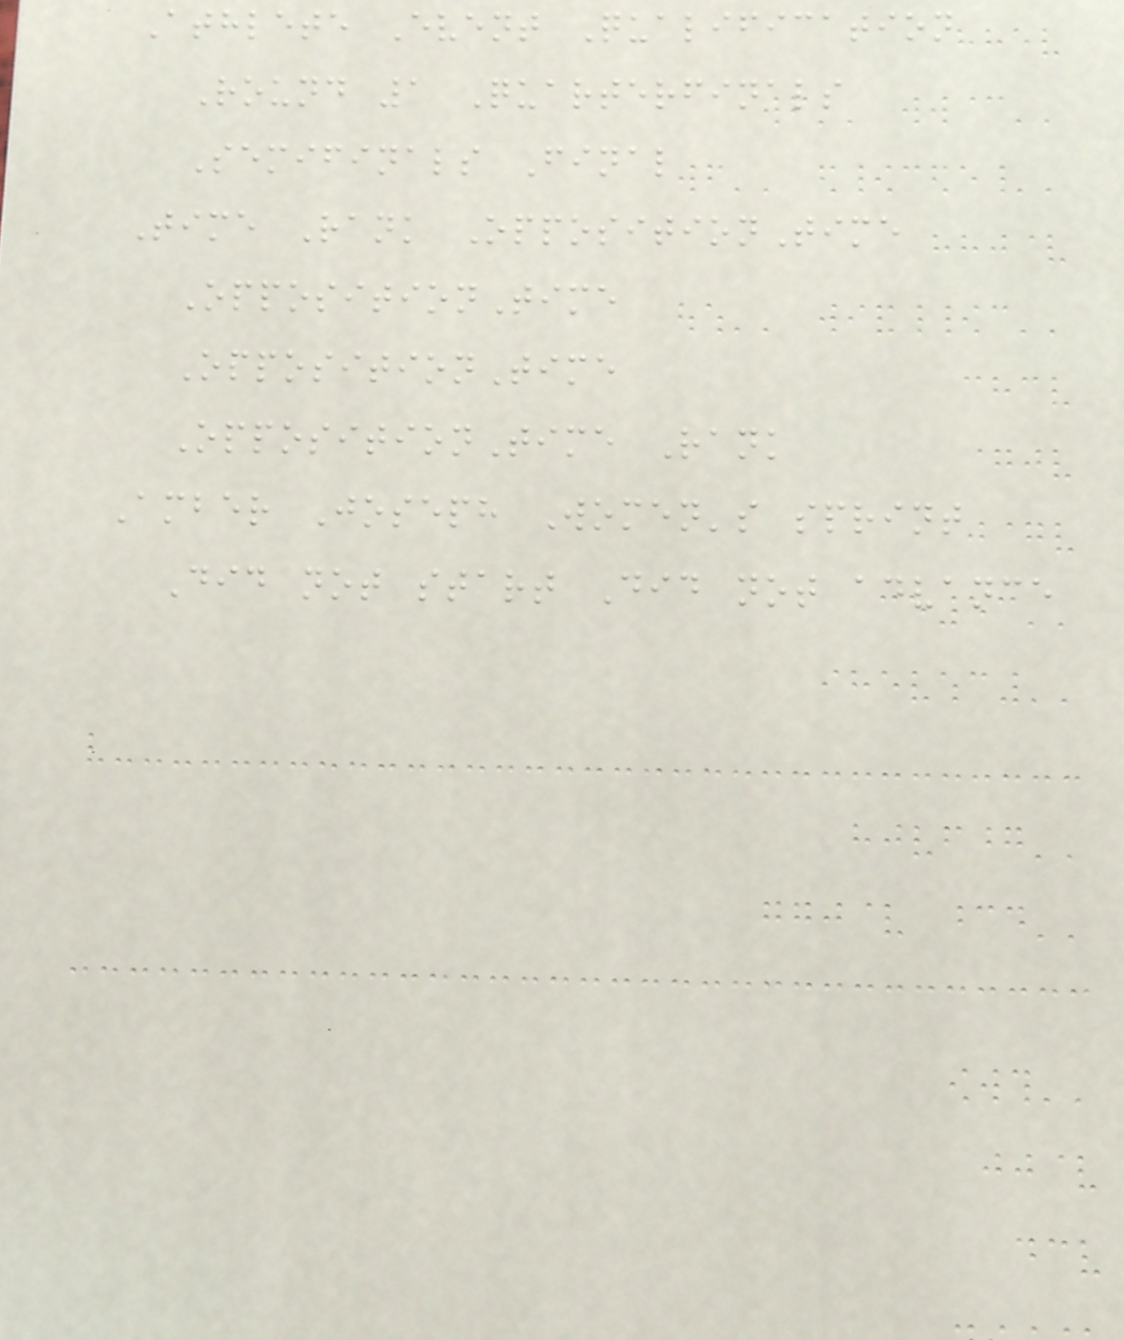Athlete Event Qualification
Round 1 Quarterfinals
Semifinals Final
Time Rank OppositionTime
OppositionTime
OppositionTime
OppositionTime Rank
Amber Joseph Women's sprint
Did not start Did not advance
